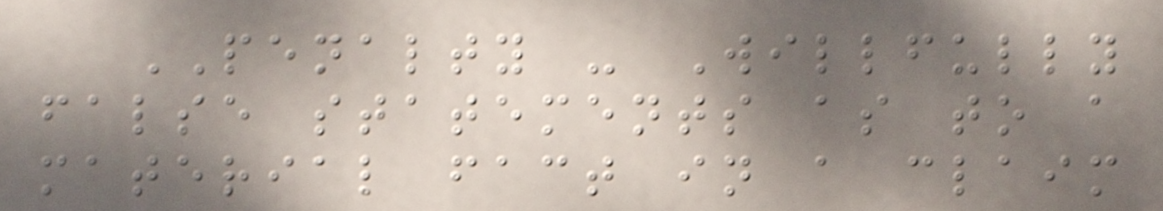PENALTY - Willfully
false statements as to a
material fact in a claim
